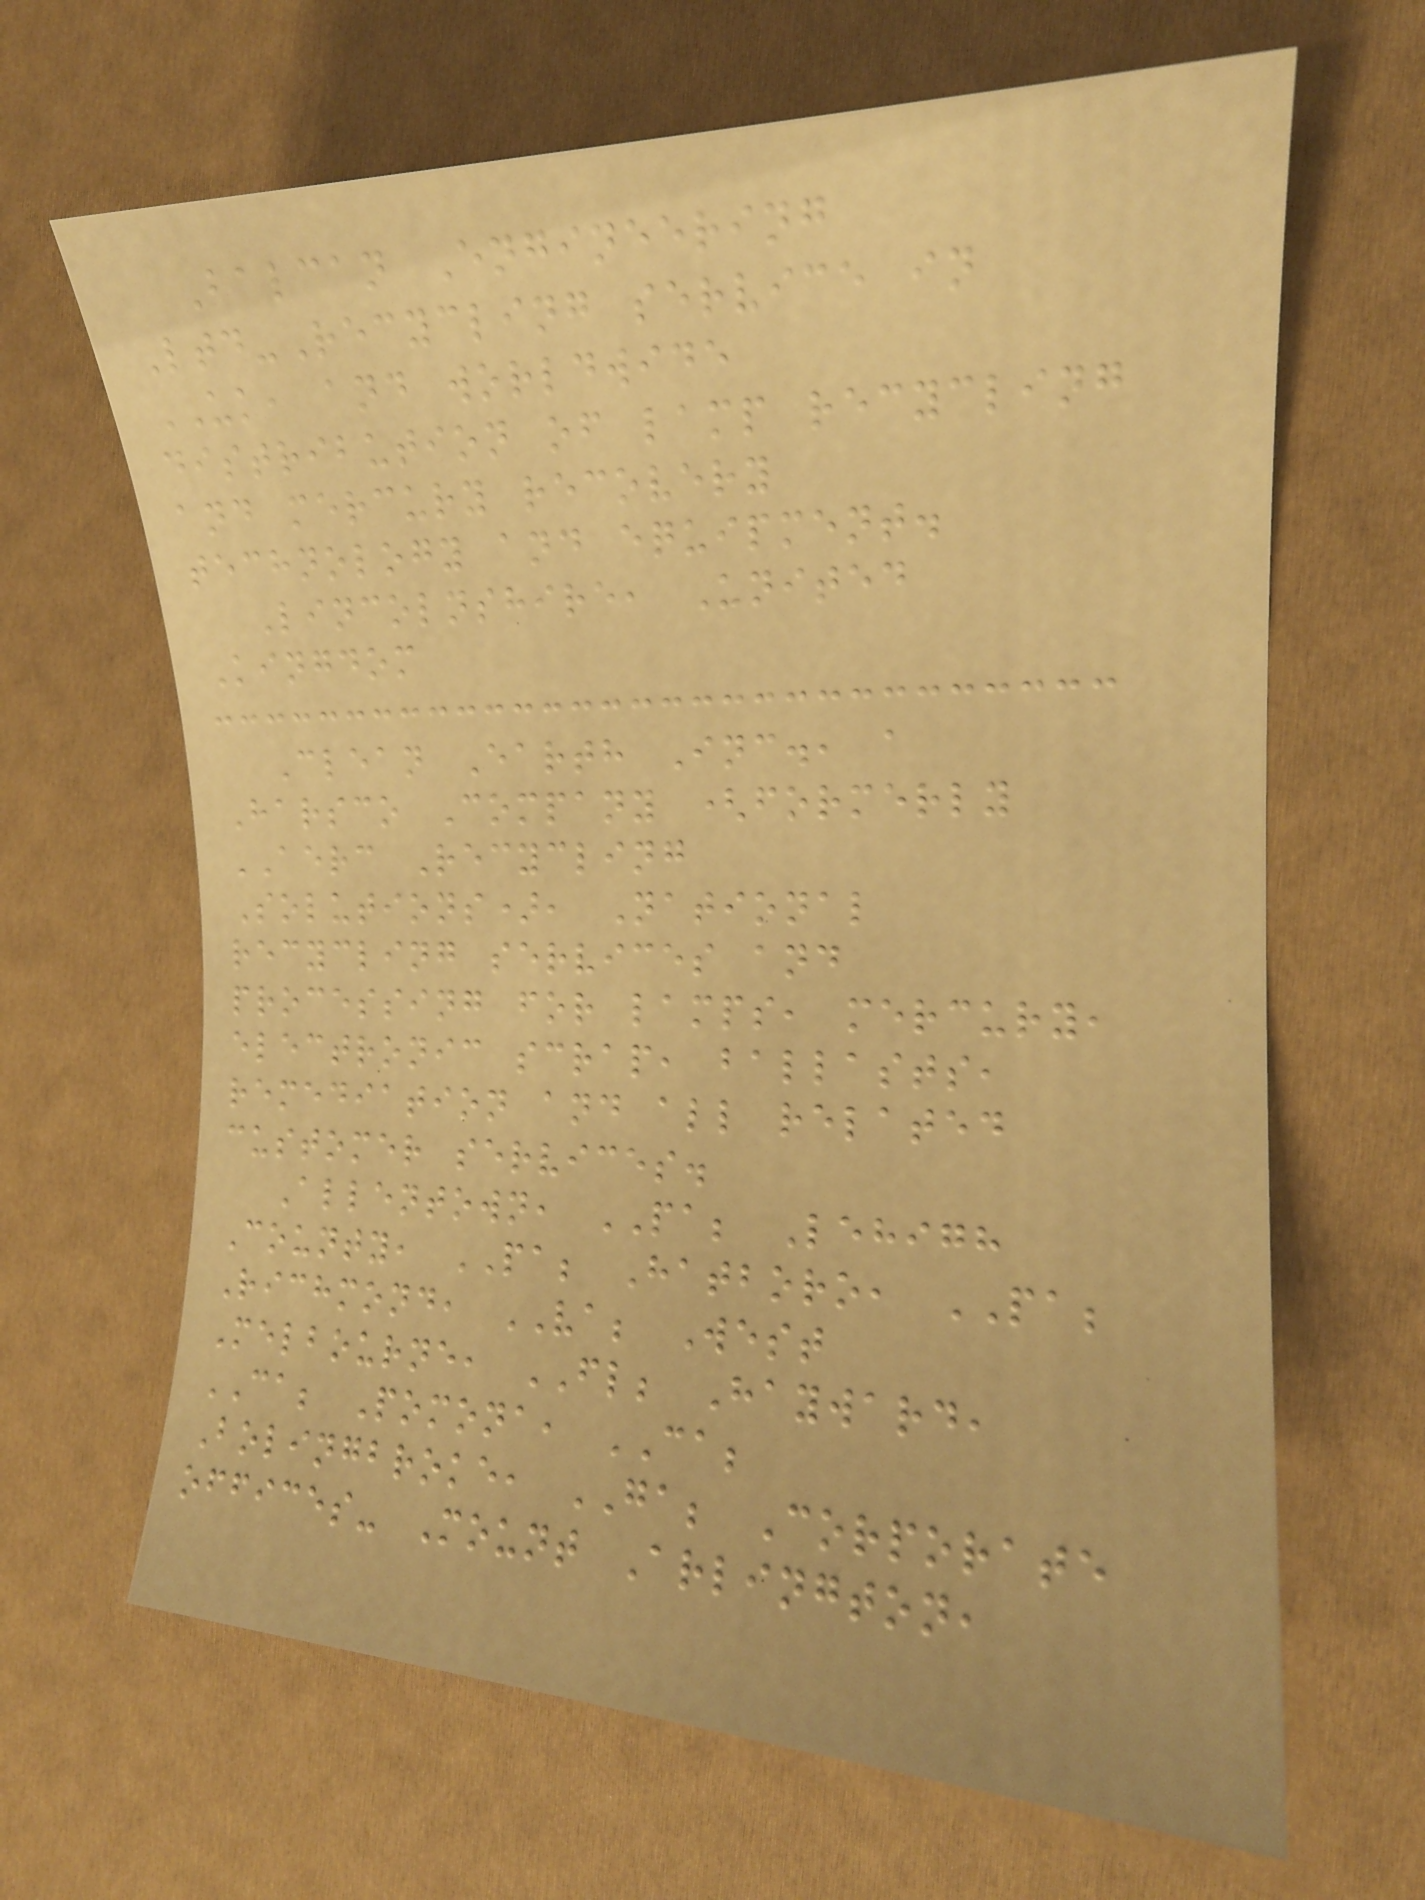Balcan Engineering
Ltd-Recycling service in
UK, and worldwide
distribution of lamp recycling
and mercury recovery
technology and equipment.
Lincolnshire, United
Kingdom
Clean Earth Inc., a
Harsco Company (formerly
AERC Recycling
Solutions), National
recycling services and
processing for lamps, mercury,
electronic scrap, ballasts,
remediation and all related
customer services.
Allentown, PA; Lehigh
County, PA; Hatboro, PA;
Richmond, VA; West
Melbourne, FL; Hayward,
CA; Pomona, CA;
Bolingbroke, GA; Corporate
offices- Mount Arlington,
